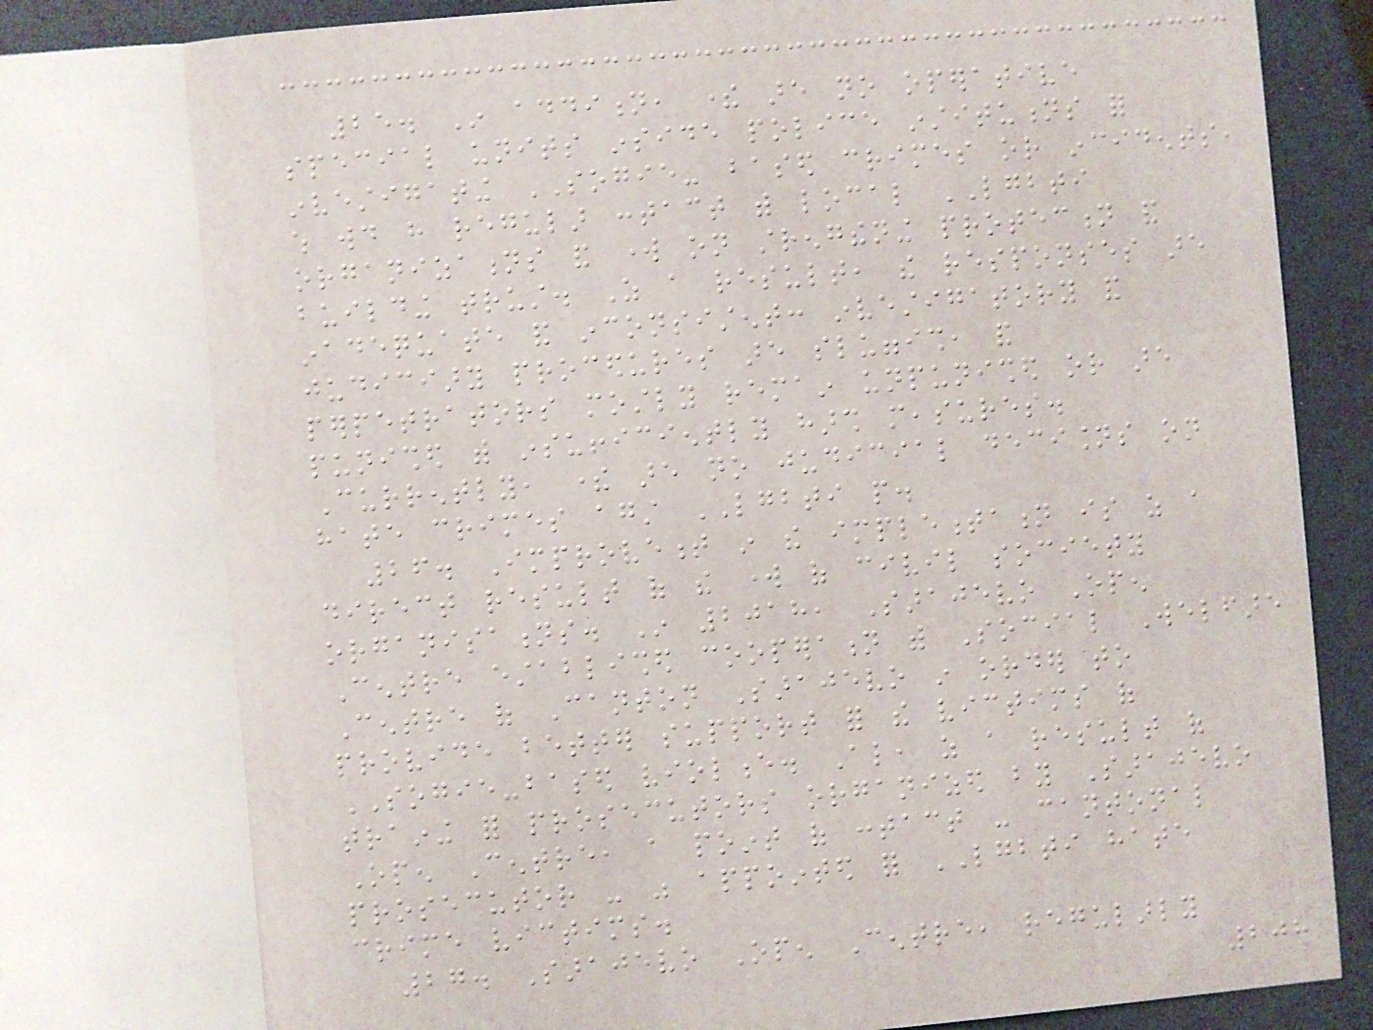25. In addition, there are no operative
special units inside police institutions for
investigating SOGIE- based crimes or incidents,
which would have regular contact with local LGBTI
organizations and work on strengthening protection and
building trust. As a result, the responses are
inadequate and inconsistent: investigatory and
judiciary procedures are sluggish, and
perpetrators mostly remain unpunished or are
punished with insufficiently harsh measures.
Currently, there are no judicial decisions on
hate crimes against LGBTI people.
26. Improvement in the implementation is as a
direct result of the work of civil society
organisations. In 2018, Sarajevo Open
Centre established cooperation with Social Welfare
Centre of Canton Sarajevo in order to
provide better support for the victims of
SOGIE-based violence. Also, as a result of
training for prosecutors organized by Sarajevo
Open Centre, a point of contact - cantonal
prosecutor - was appointed for LGBTI hate
crime victims.
27. Sarajevo Open Centre, regularly
208
